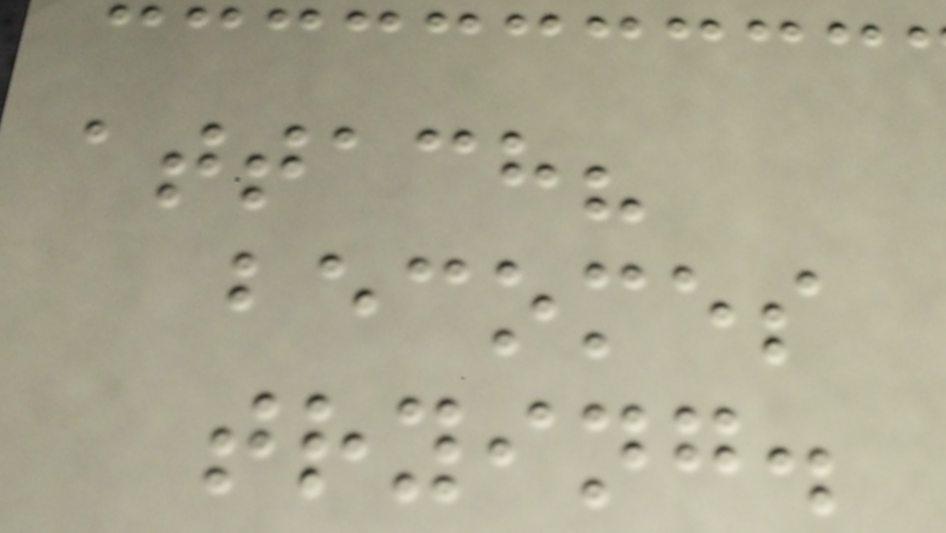attach?
becomes
trying.
